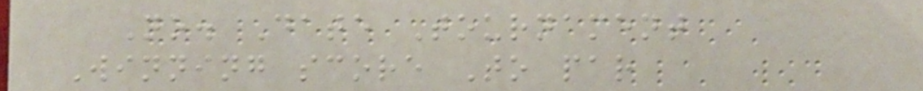No. Date Tournament
Winning score To par
